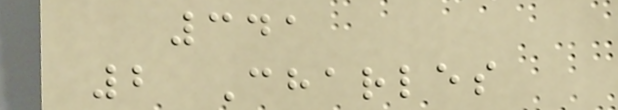341
2 Charles
